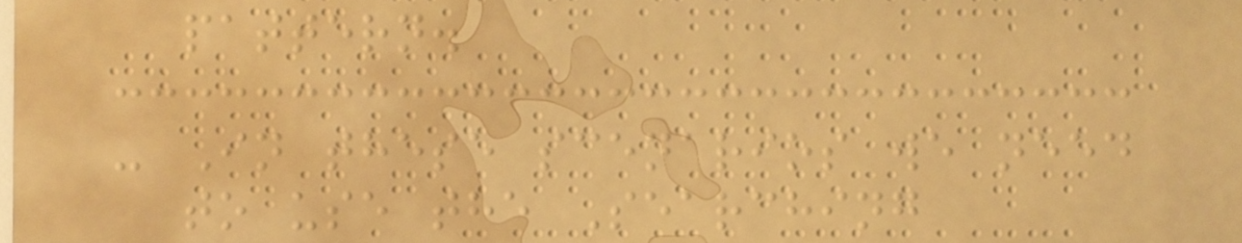pattern.
- In these scenarios we need
to use the Searching
